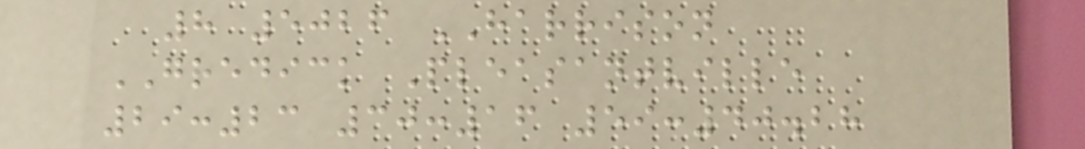8 5026 HARRISON
GREDICK Pleasantville
29:23 30:16 59:40.28
